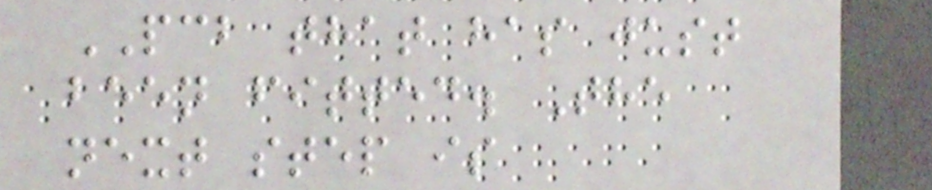PCB that has just
been fitted. The
next step is
